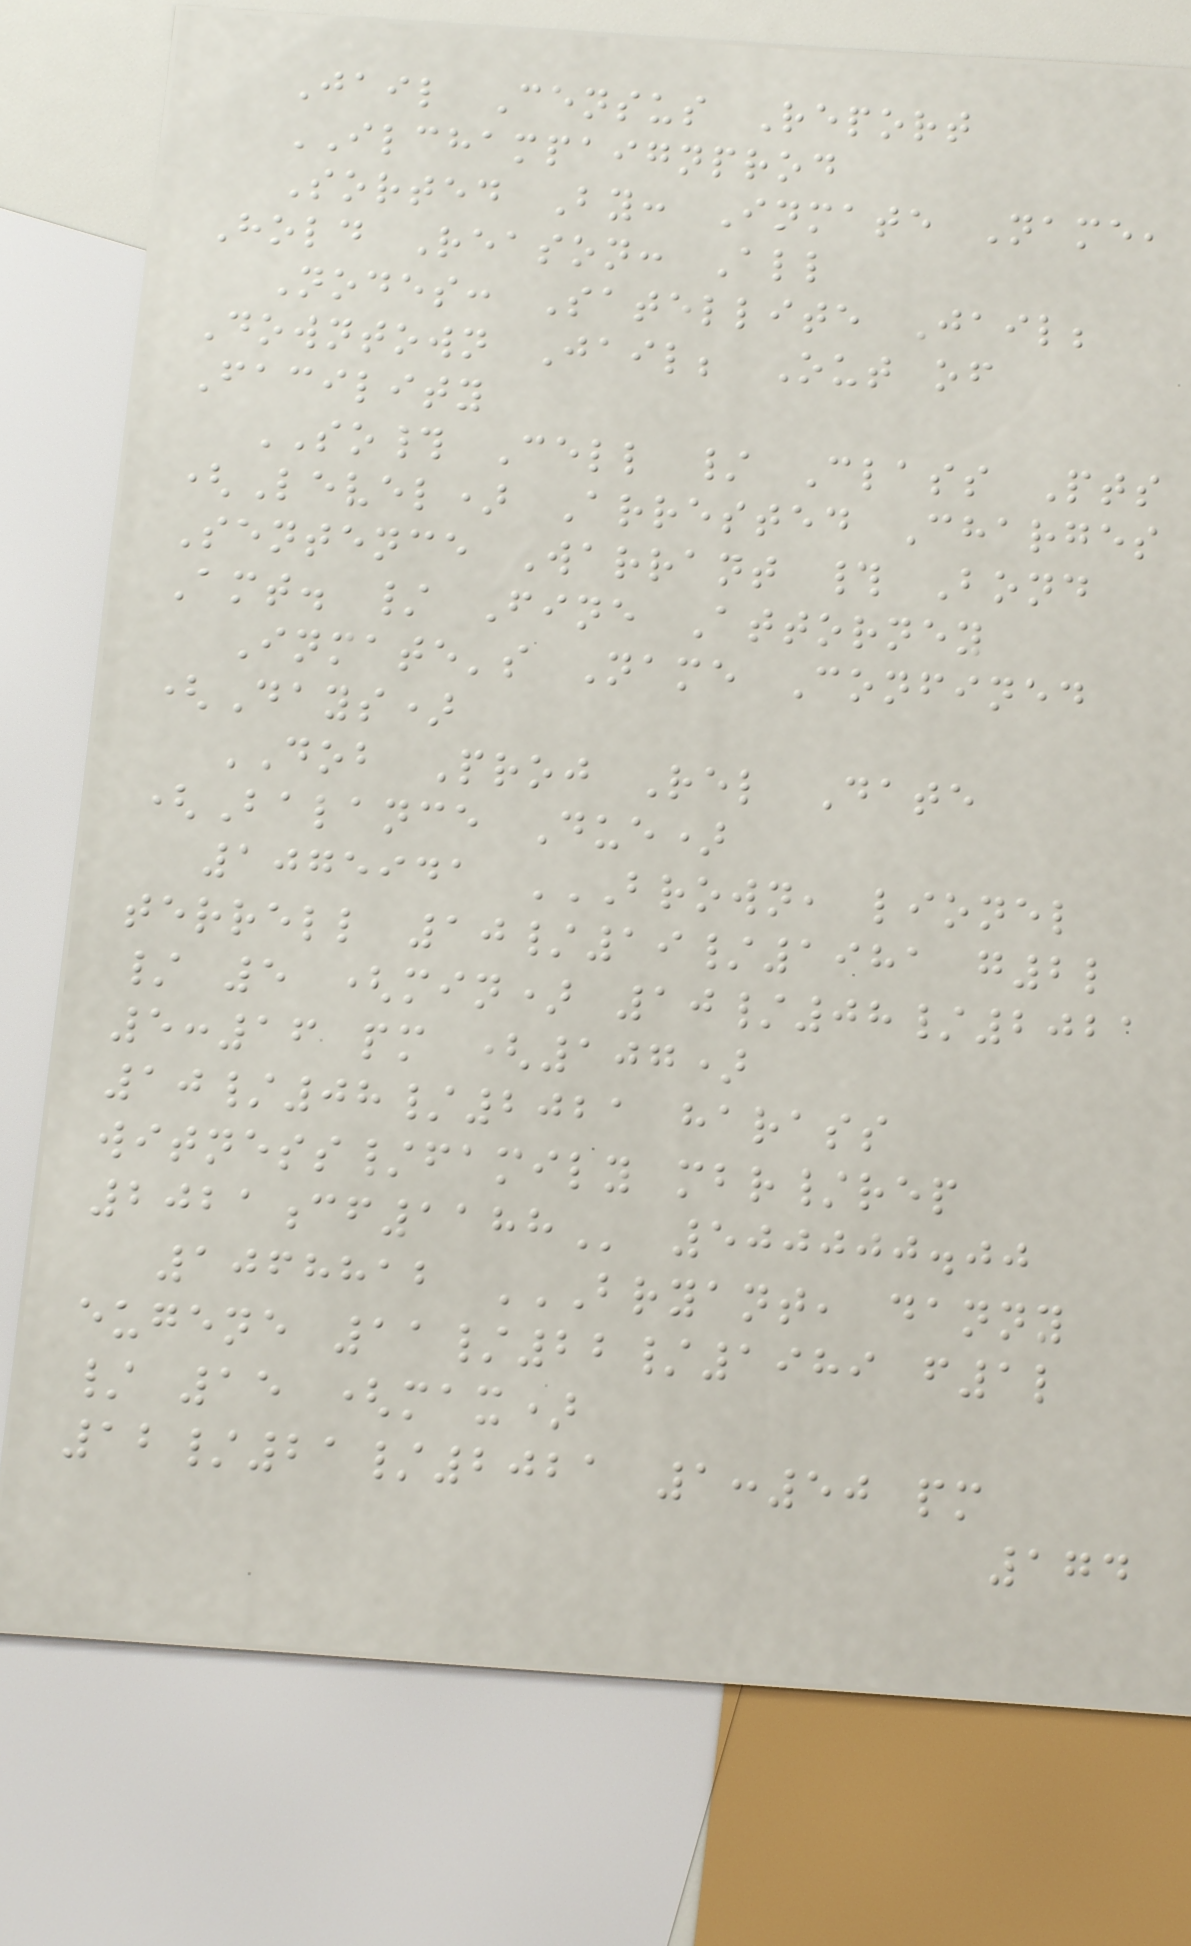Jail Census Report
ILCHAMPAIGNPROD
Sorted By: Inmate Name,
Hold Reason: All
Nodes: Satellite Jail;
Downtown Jail; Out of
Facility
SO# Cell / Class Pts
(Level) Arrested Charges
Sentence Warrant # Bond
Amt. / Fine Attorney
Inmate's Name Confined
(Days)
DOB Proj Rel Date
(Balance Due)
1075941 BROWN, LIONEL
TERRELL 10/19/1981 G2L
/ 5 (MIN) 10/08/2021
5:16 PM (107)
10/08/2021 HARASS
WITNESS/FAMILY MBR/REP
2021CF1188 500000.00
1068812 BRYANT, DANNY
EUGENE 11/22/1989 F1L
/ 15 (MAX)
12/21/2021 1:50 PM
174
